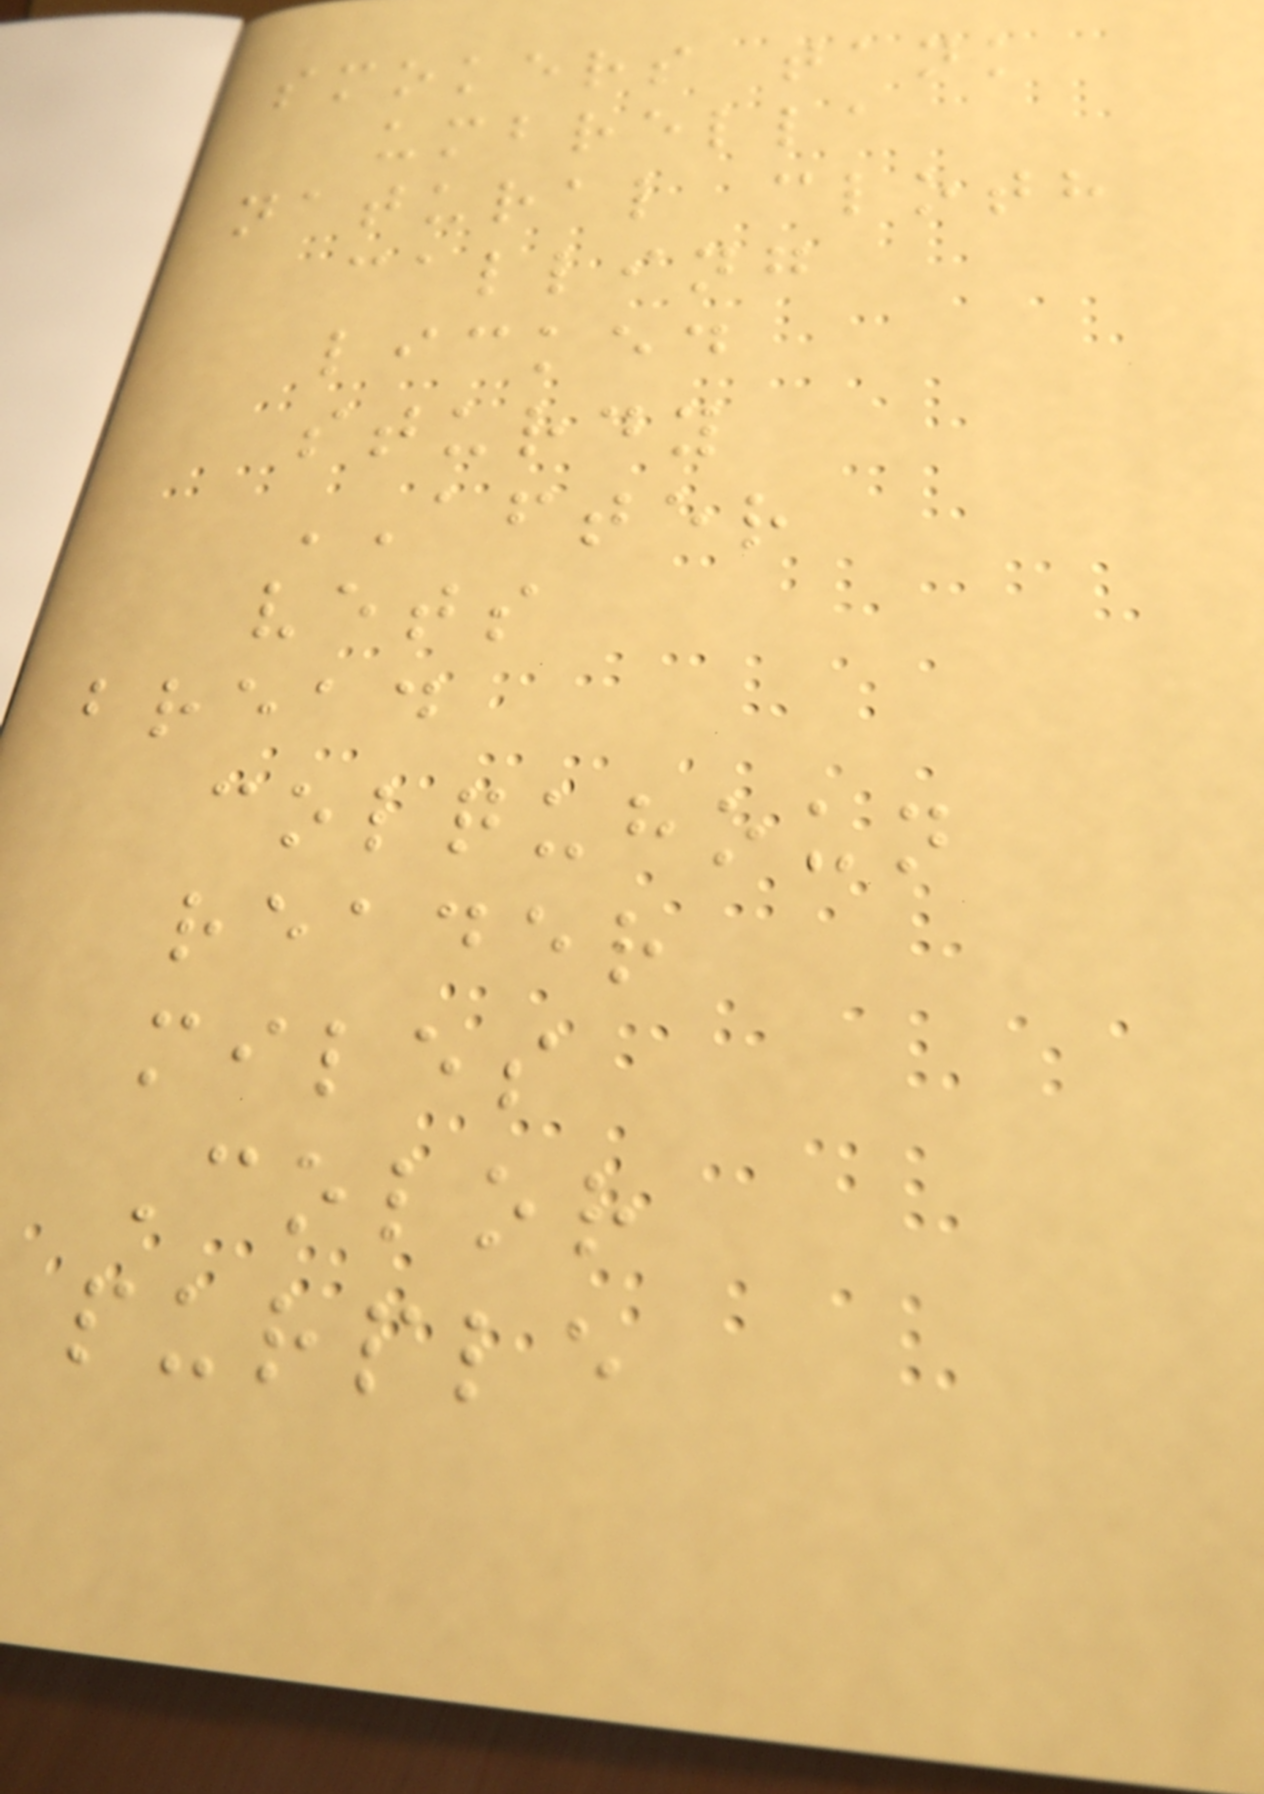smokers tank
umbrella
natural cloth
calling
licked
sturdy
AFTER
vets
bread
colquhoun
reader
miles
Color
purple
